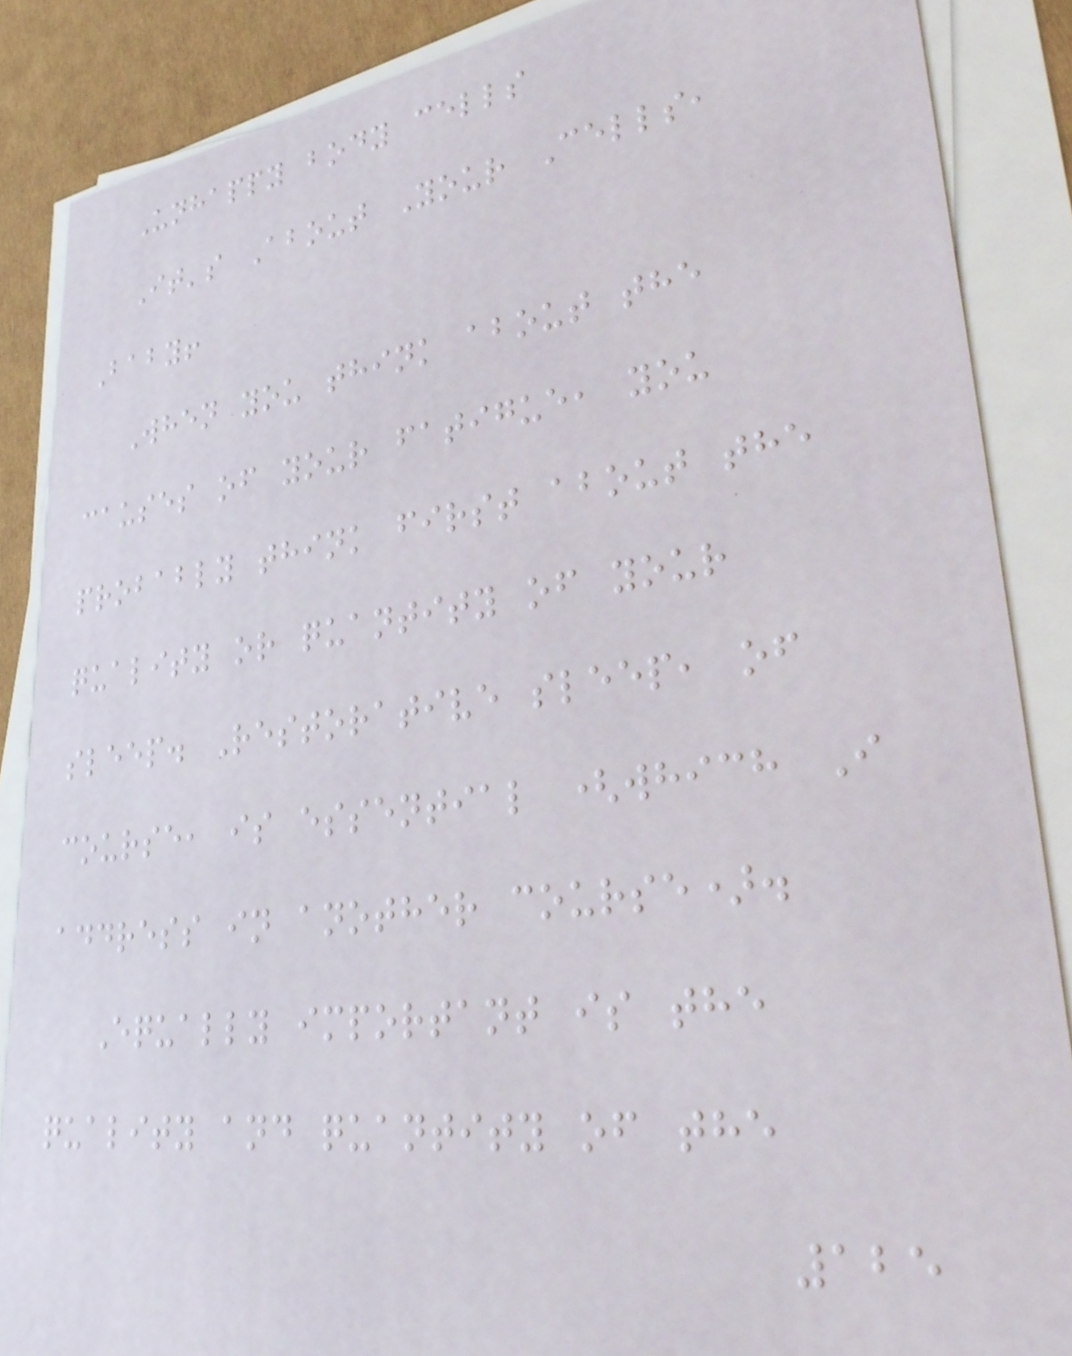Unhappy body cells
It's About Your Cells,
Baby!
When you think about the
causes of your fatigue, you
probably think first about the
quality or quantity of your
sleep. Restorative sleep, of
course, is essential (which I
address in another course).
Equally important is the
quality and quantity of the
125
